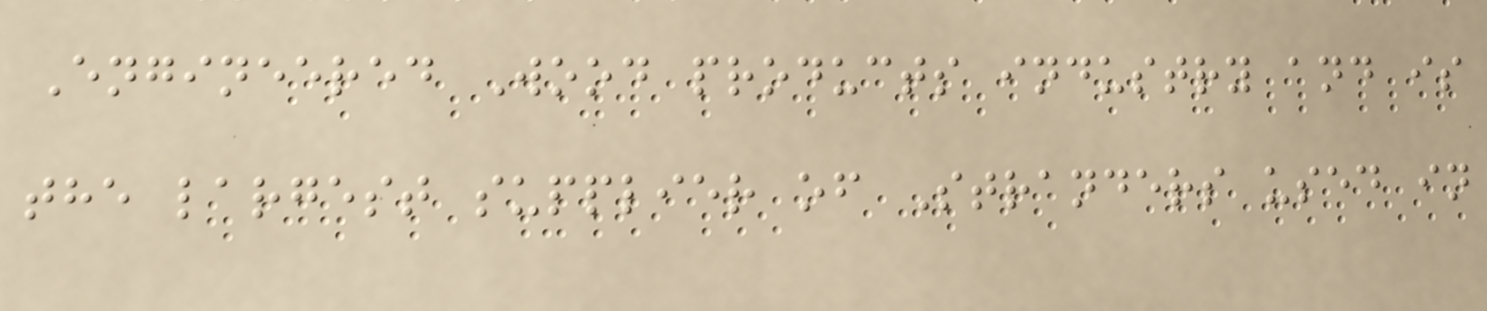Engineered Wood products industry and is
the largest supplier of Stranders used in
